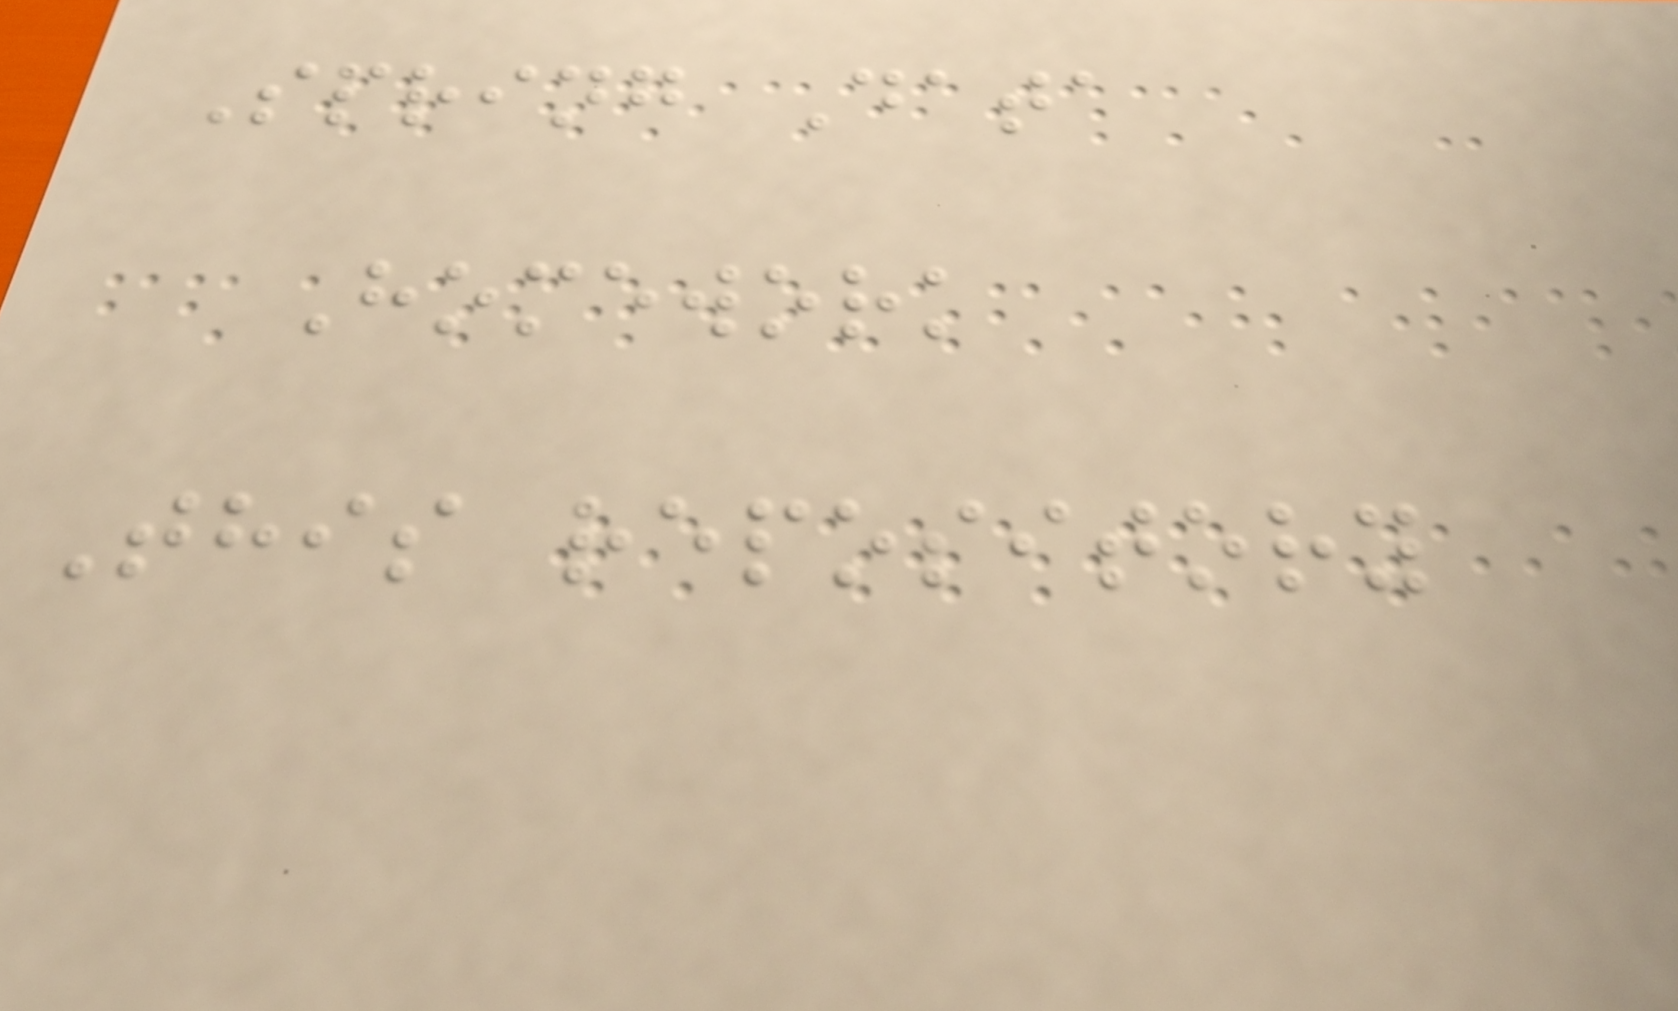Spring Data
Homework
This repository
